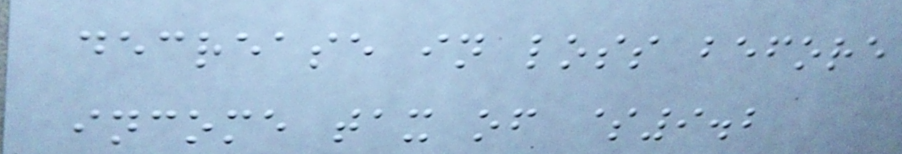decrease in loss before
income tax of $9.2
